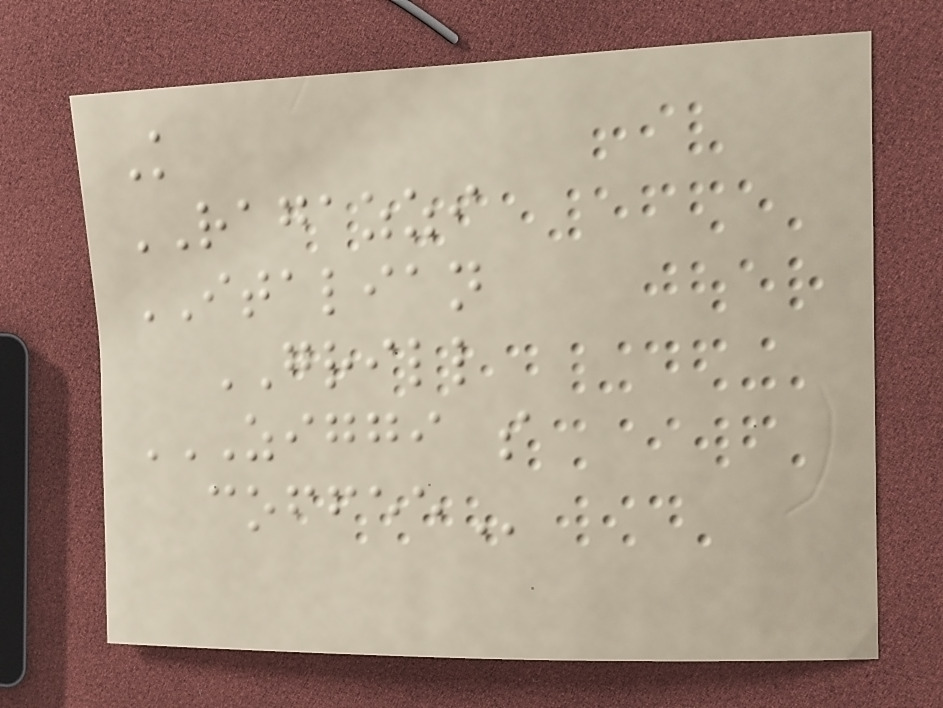K
RAGAZZI
ITALIAN
GRILL
ZIGGI S
COFFEE
